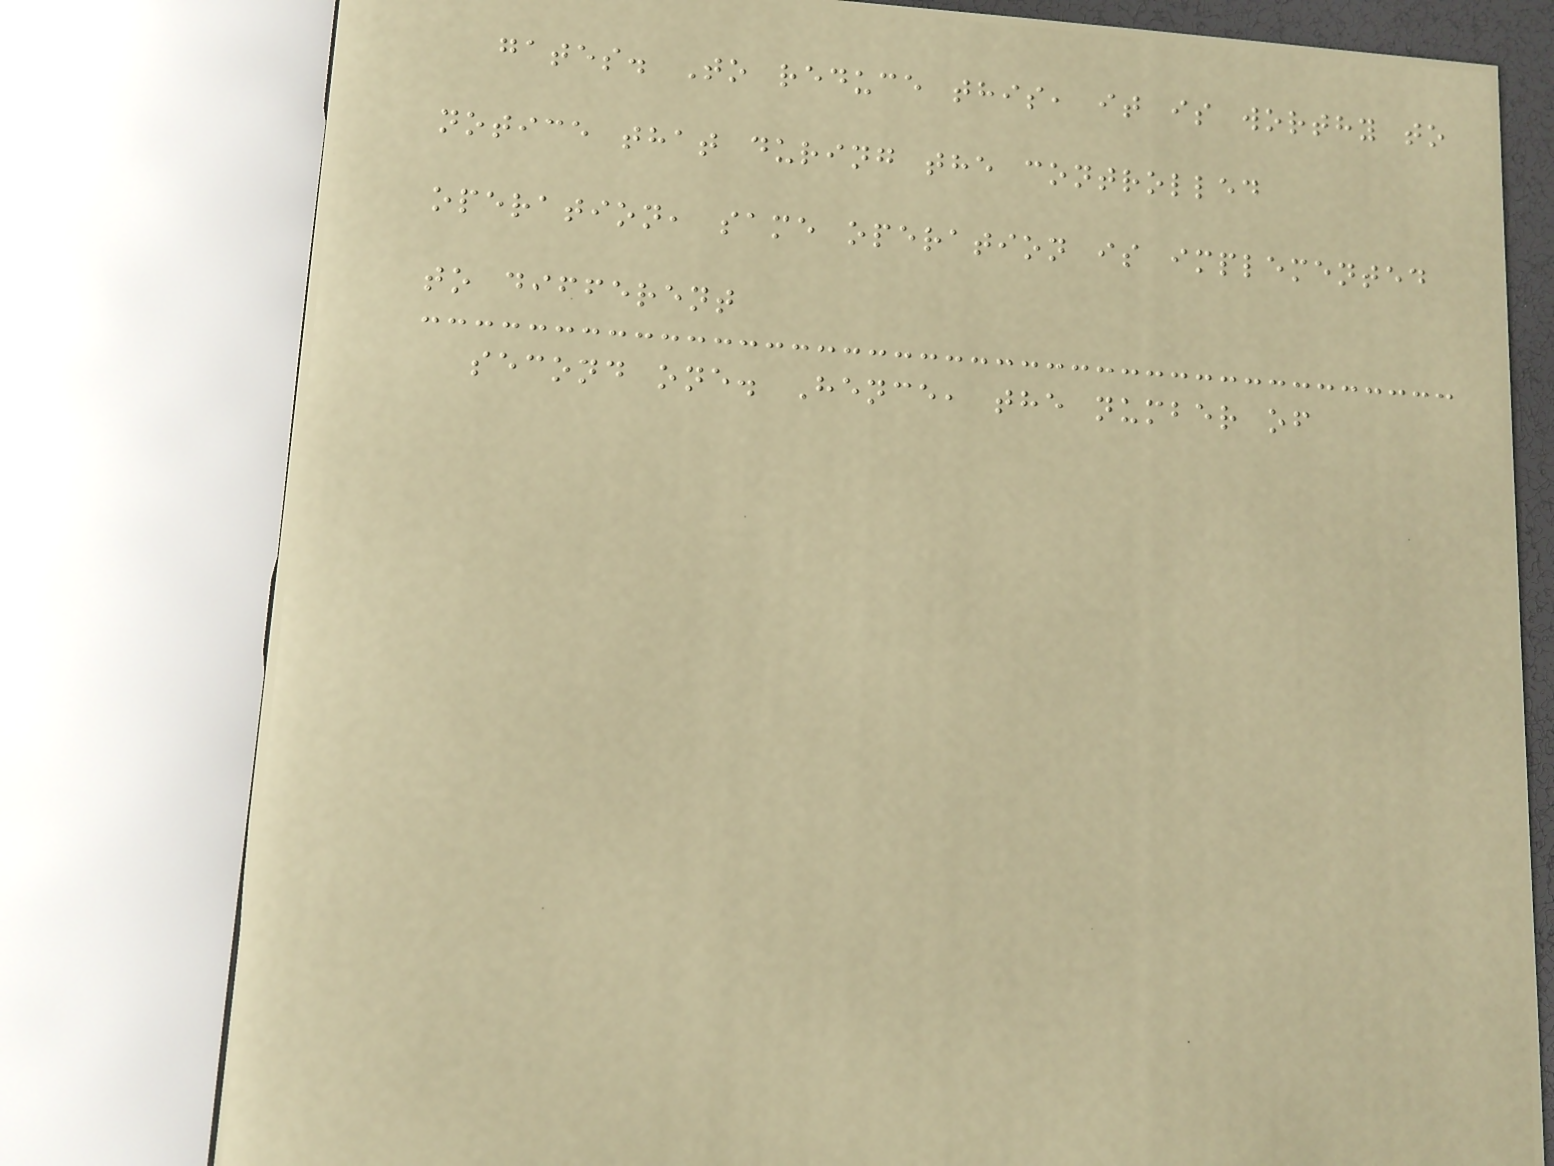gates. To reduce this, it is worthy to
notice that during the controlled
operation, same operation is implemented
to different
second one. Hence, the number of
